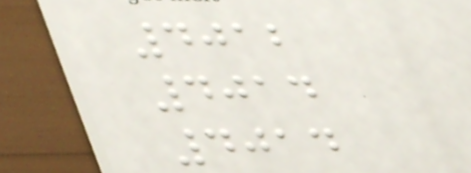4012
4014
4014
